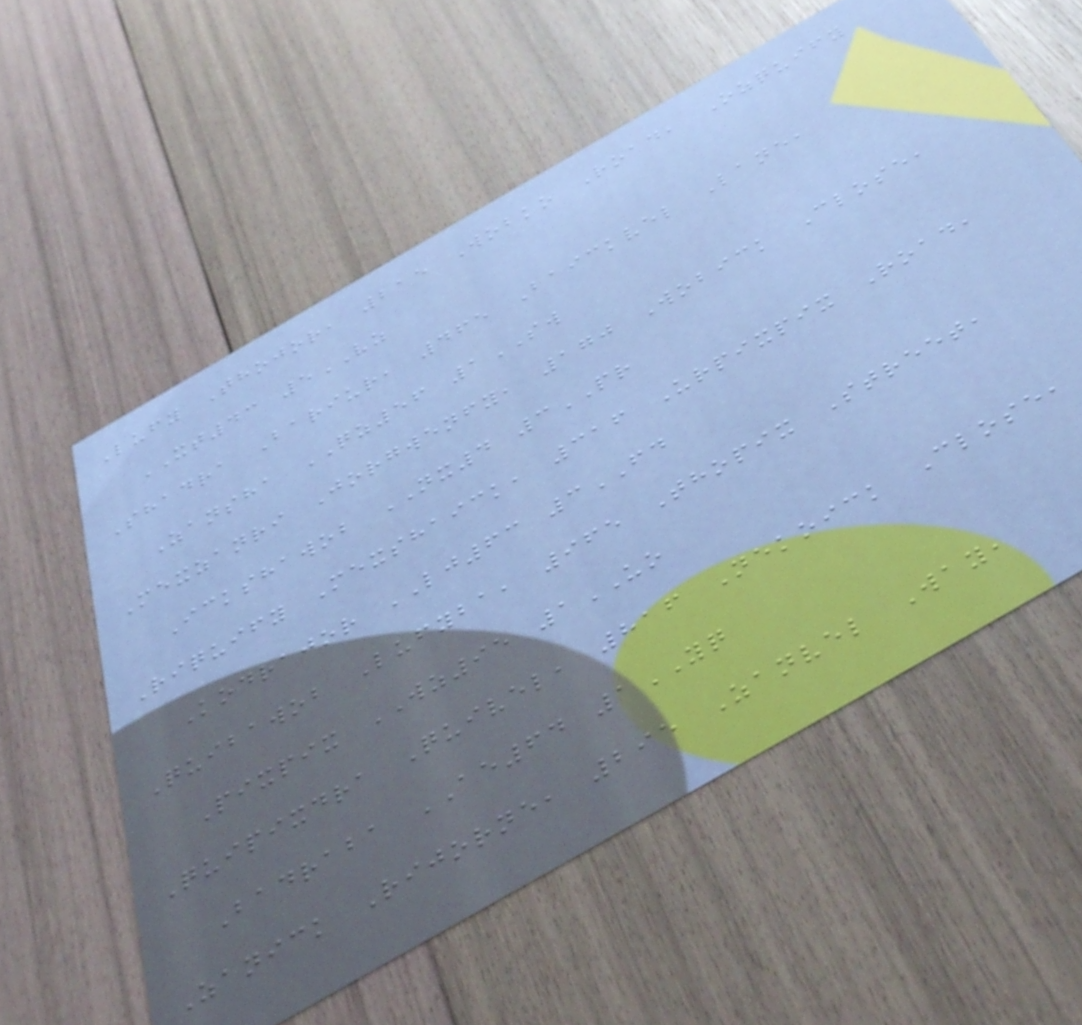Lufy Thojor, 215 Wobko Road, Ozquify
XT43 5VZ
Shadra Bariur, 465 Baickvel Lane,
Zansha QZ56 1SW
Mexzanri Jorgwenfy, 170 Wobick Close,
Ickshawob NX4 3PR
Riquify Mexshaick, 316 Urpixpix Road,
Kodrajor LJ63 3FD
Quibawob Lufyba, 965 Thopix Street,
Pixpix WZ95 1UO
Quipixdra Quivel, 816 Nekoick Close,
Badraba AE64 1YQ
Zanick Rijorne, 295 Zanvel Way,
